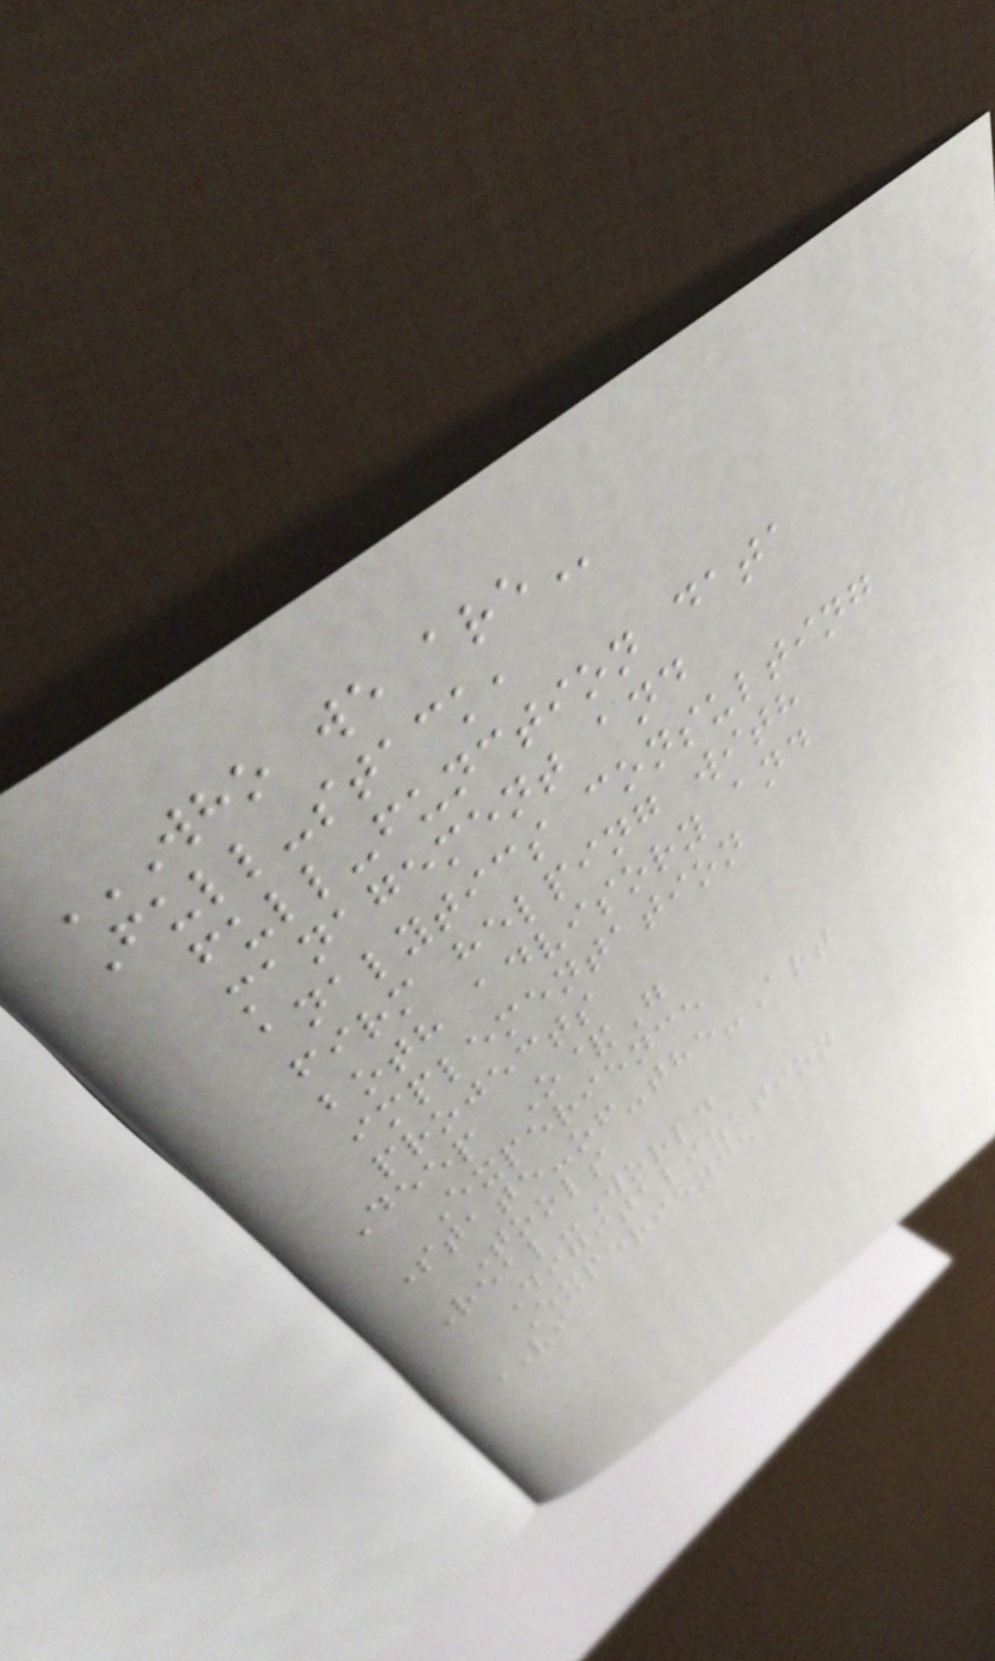WHO WE ARE
Full-stack,
full-function data
management and
analytics consulting
firm helping with
both advisory and
implementation
projects
Deep O&G
Experience
State-of-the-Art
Tools
Real-World
Digitalization
Experience
VI
